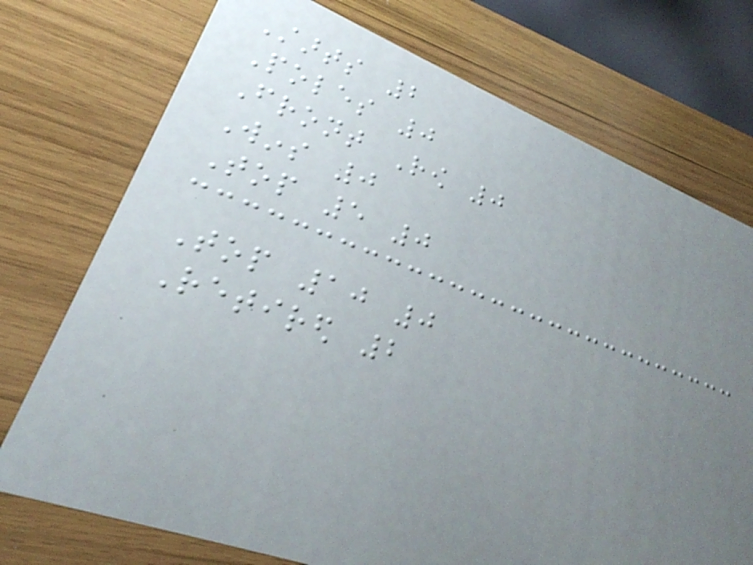Starts 2
Poles 0
Front Row 0
Wins 0
Top 5 0
Top 10 0
Retired 2
